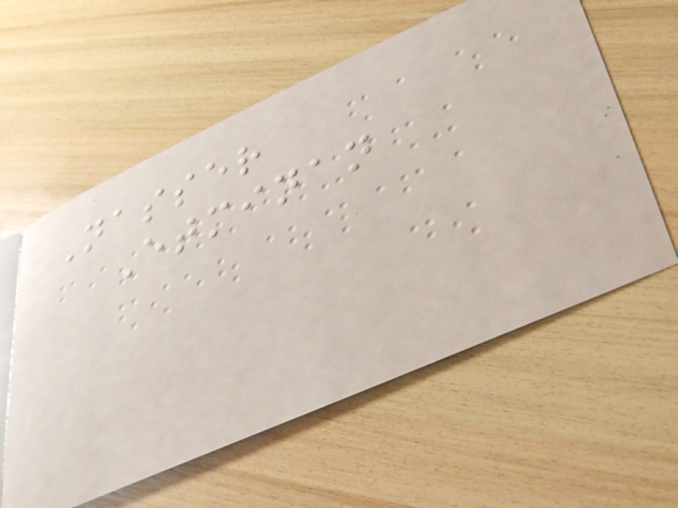Nasser
Etminan
